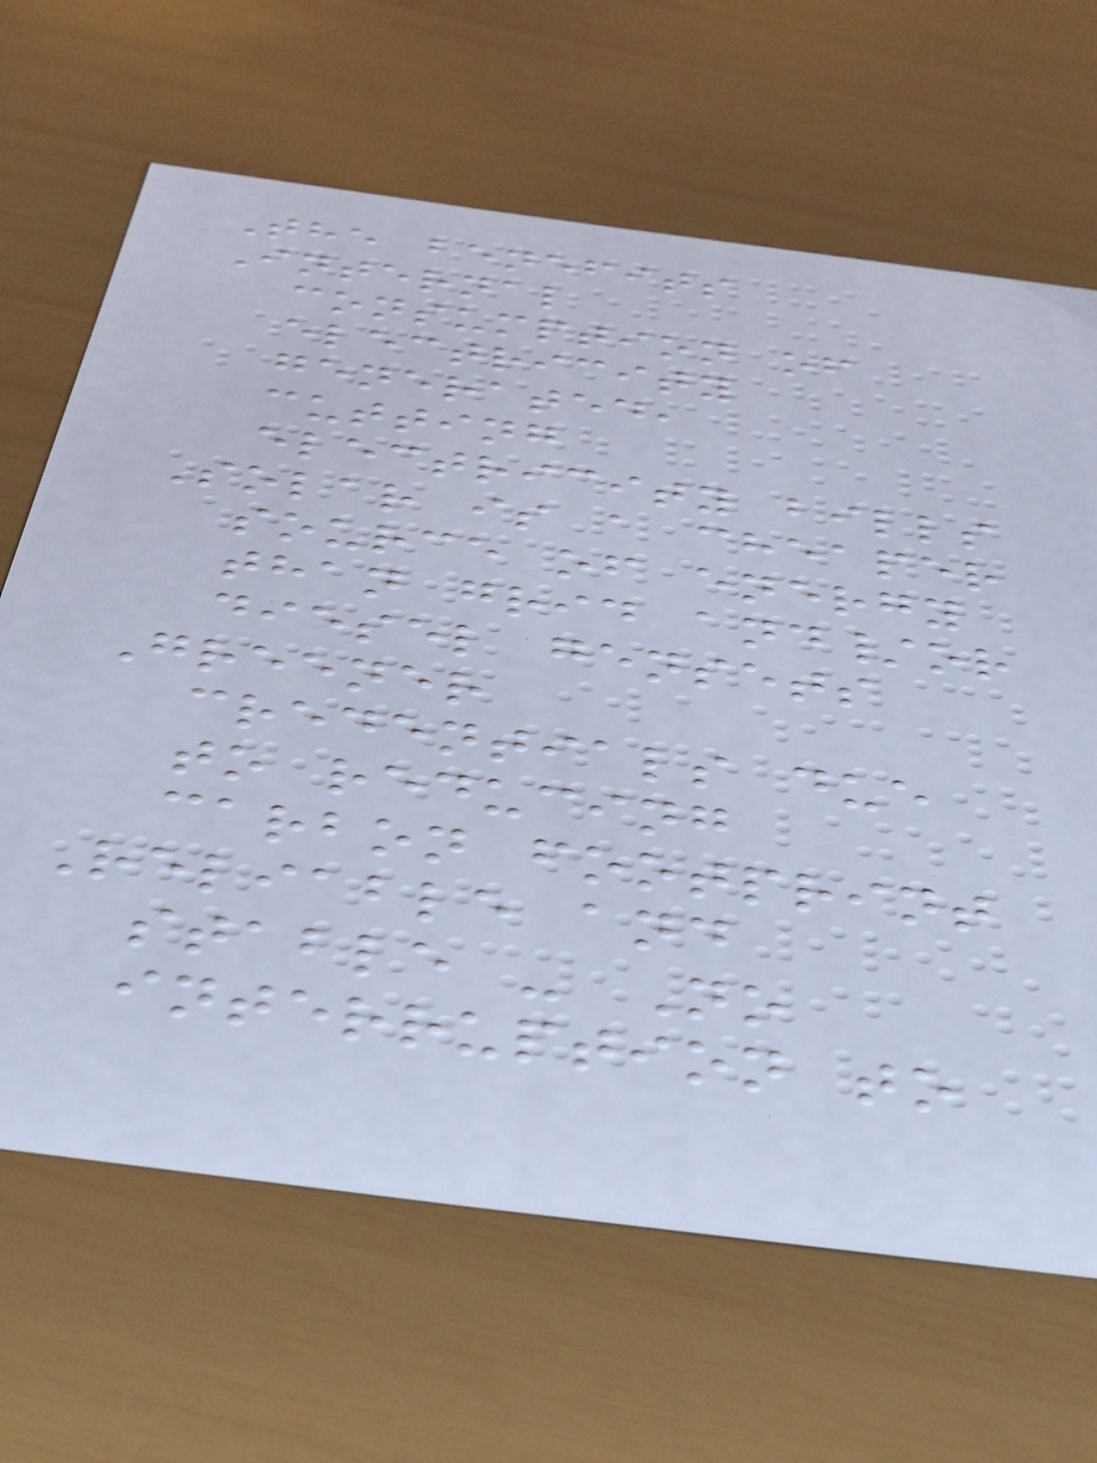The benefits
Internal
consumption of
electricity
generated,
cutting
electricity bills
Solar is a cheaper
source of energy
than grid and/or
diesel gensets
Greener
credentials due
to reducing
carbon footprint
Reliable and
stable - No
interruption to
